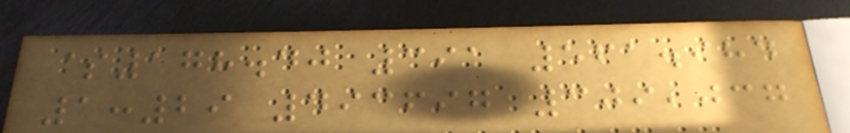$178.40 391 561.984
1:29 493697 309,037
